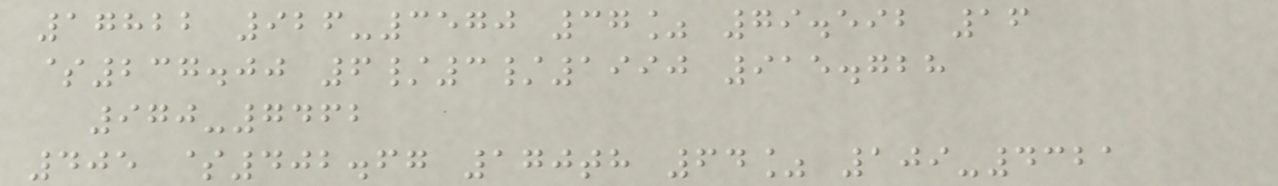17822 926-3570 37% 79.592 16
$237.00 6/3/1990 915.728
970-7462
405 $402.67 170th 64% 109-4321
